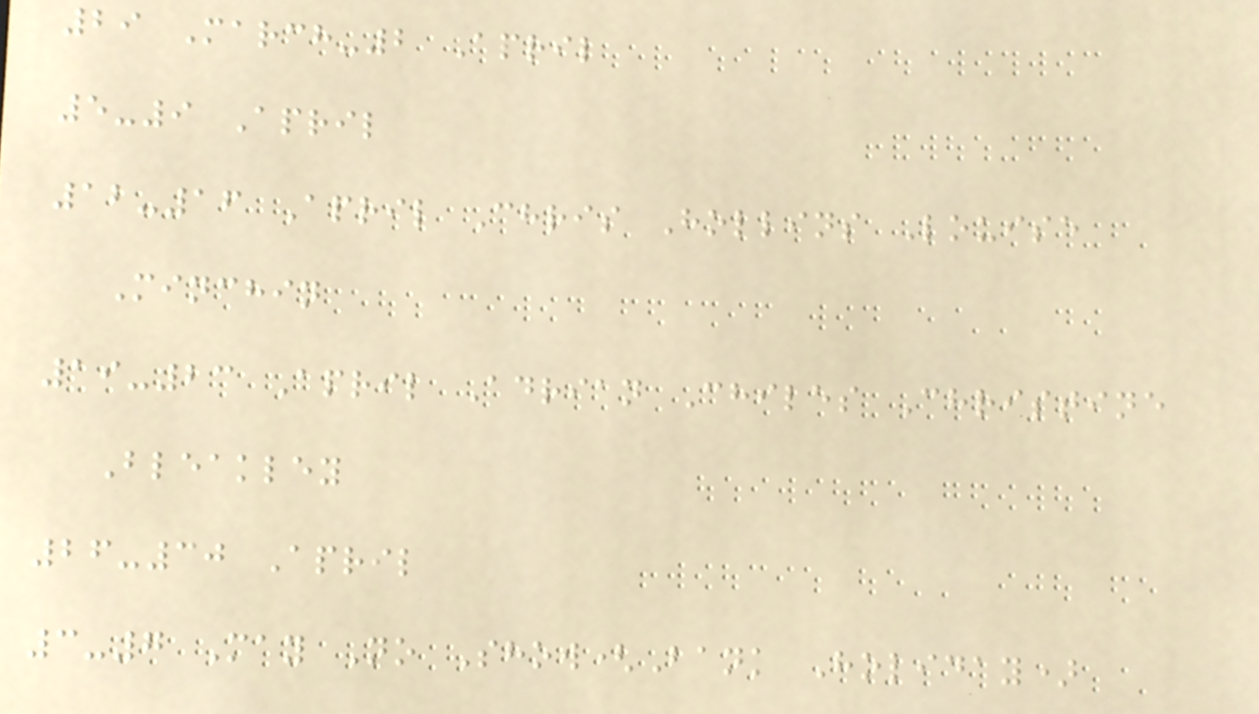29 March-2 April
5-9 April
12-16 April Chris Hollins Louise
Minchin
19-23 April Adrian Chiles Christine
Bleakley
26-30 April
3-7 May No Show(Bank Holiday)
